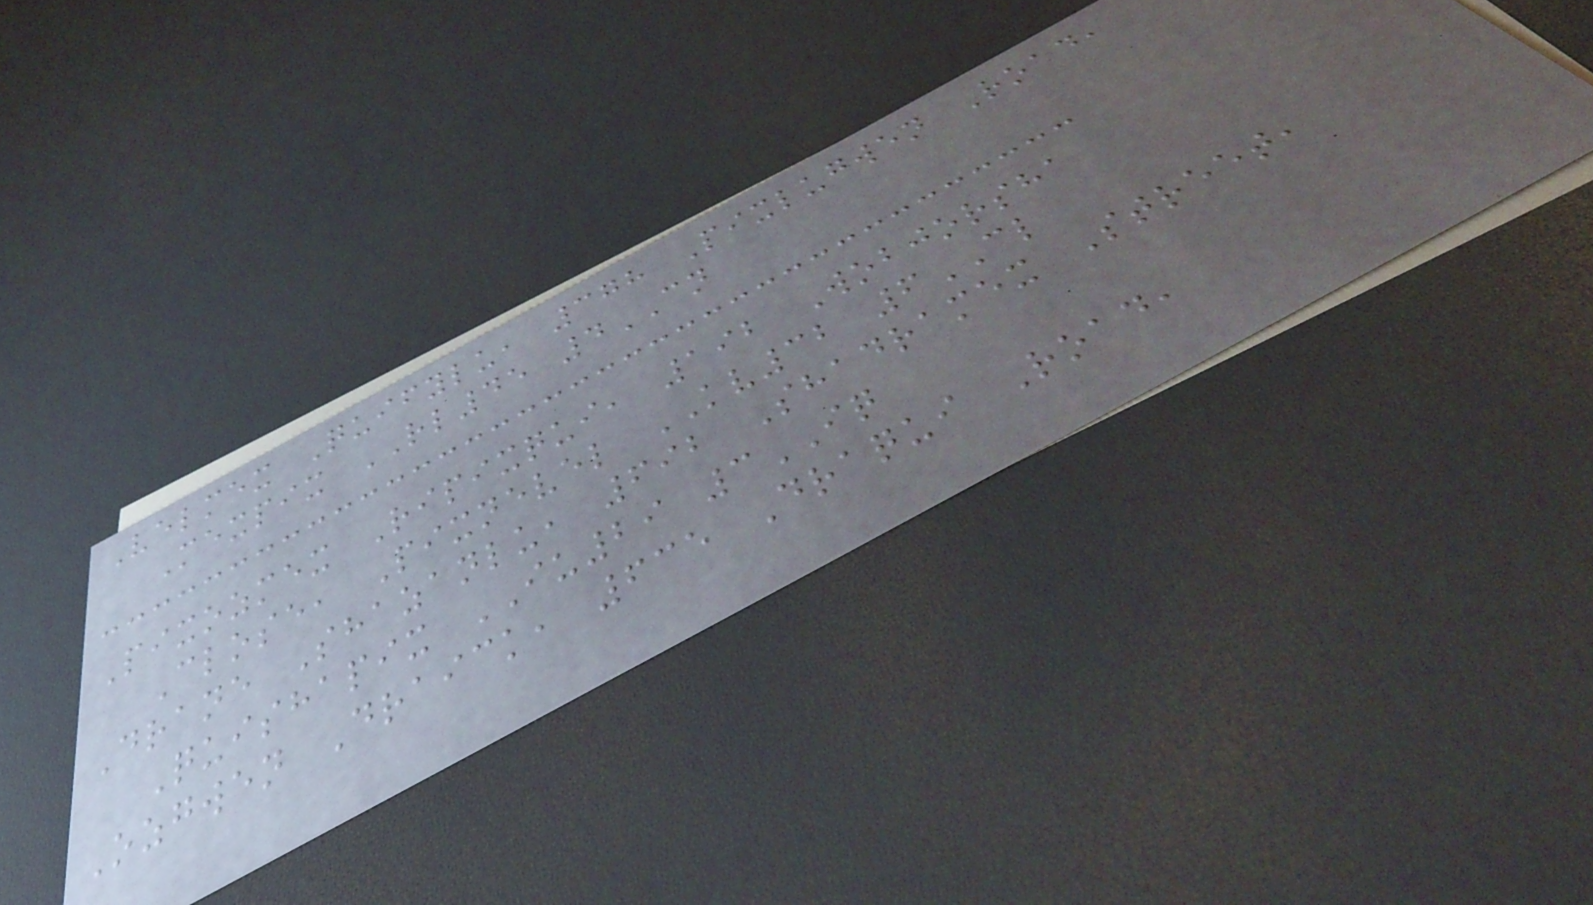Velmex Quifylu, 378 Pixlugwen Road,
Mexpix RL45 4CN
Pixozmex Ripixqui, 192 Wobjorsha
Close, Pixnevel KV32 6CL
Drane Shazanlu, 692 Shadramex Street,
Quishapix IU29 3IQ
Ozgwen Draick, 635 Draqui Road,
